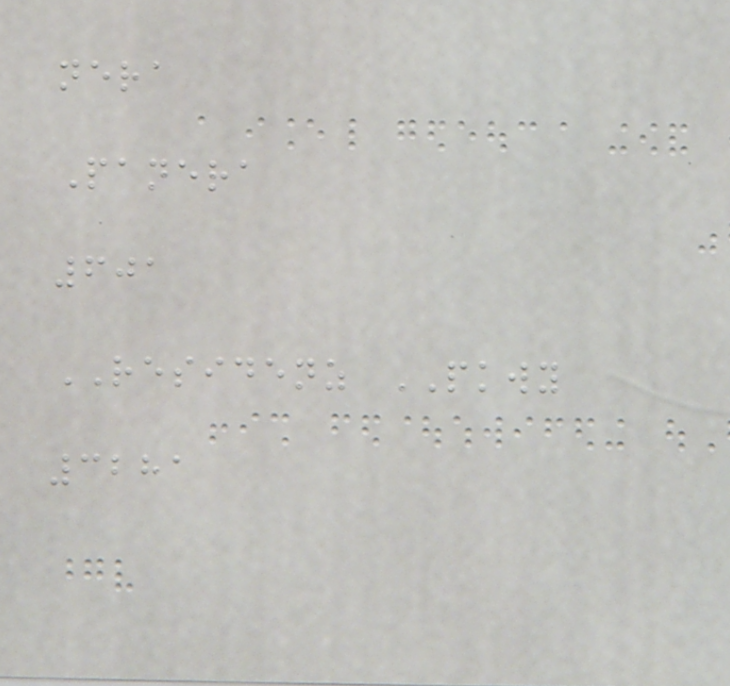nera
Panera
601
RESIDENZ PKWY
3281
